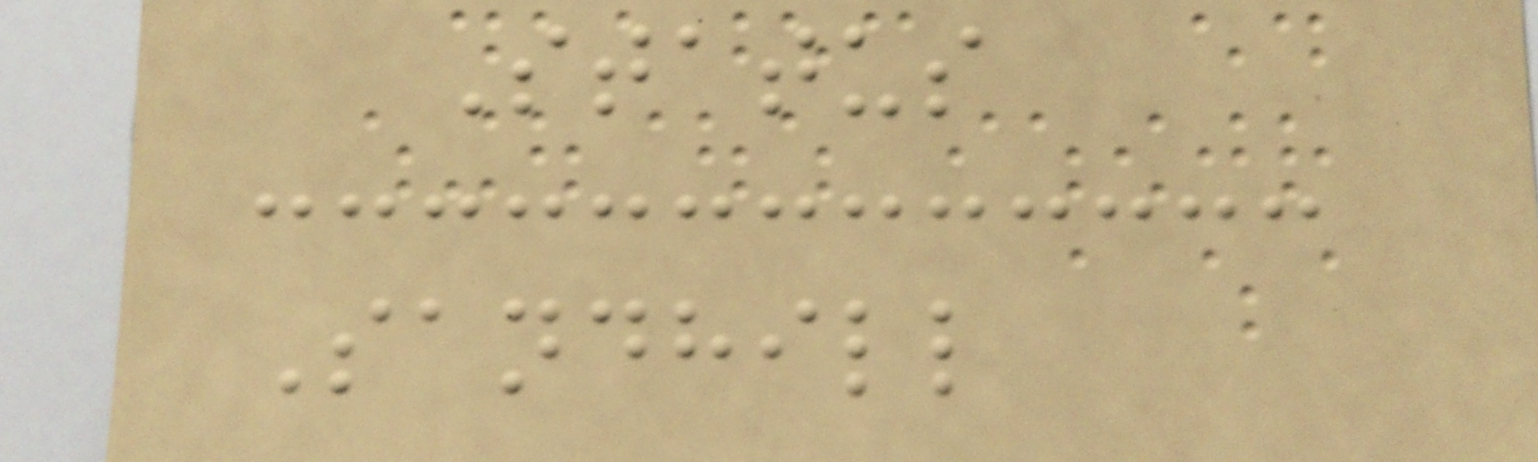Status
Sandhill
